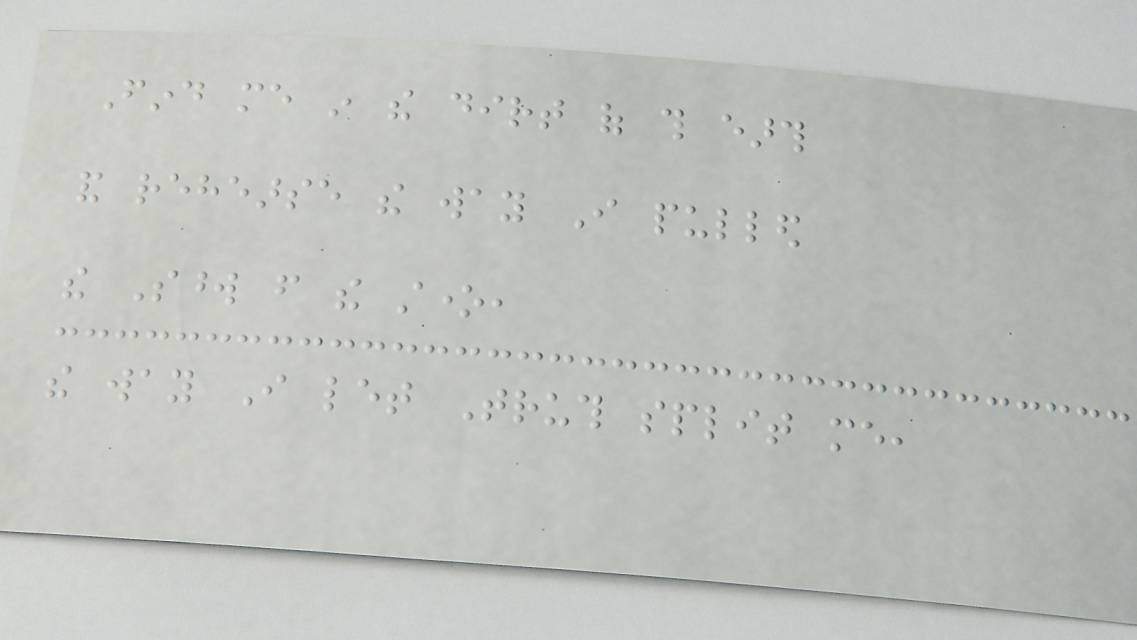Find me in the dirt of this earth
and rehearse the way I pulled
the Sword from the stone,
the way I let Truth split me,
